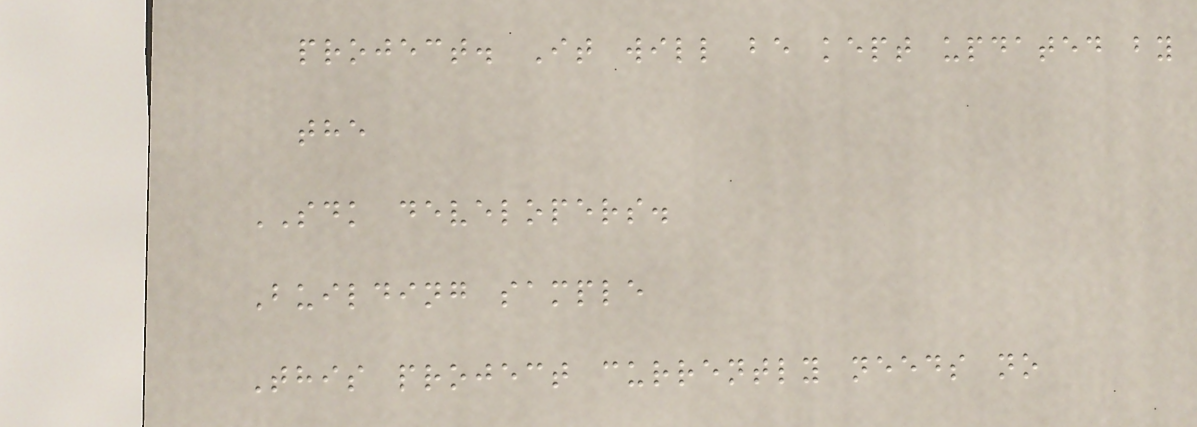project. It will be kept updated by
the
SDK developers.
Building sample
This project currently needs no
